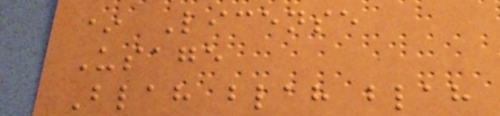* License
Usage
Blah blah blah
